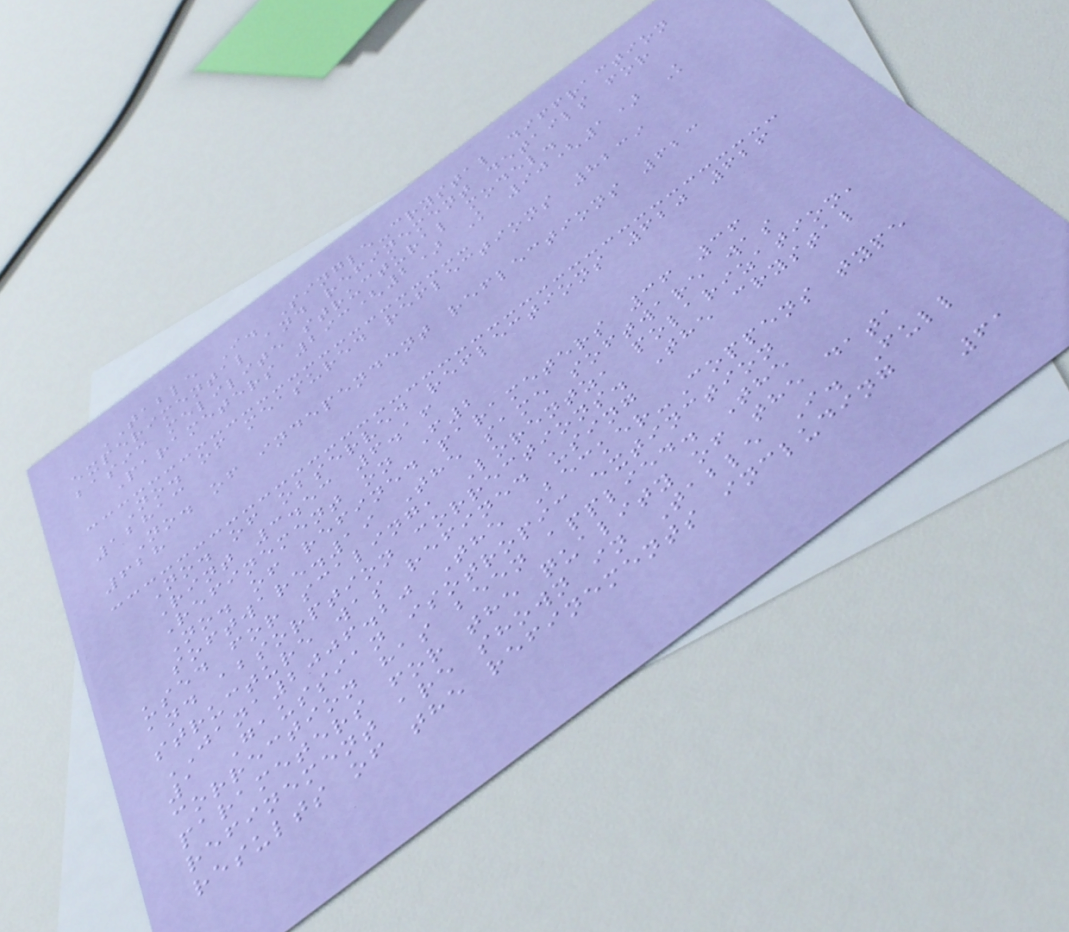TABLE I. Single-crystal diffraction
experimental and refinement details for
basic melilite structural model.
Parameters 293(2) K 90(1) K
No. of measured reflections 8239
12813
No. of independent reflections 623
628
No. of observed reflections 620 626
Rint 3.53 6.16
Refinement on F2
No. of refined parameters 36 36
software.19 The same software was
used for scaling, Lorentz, polarization,
and absorption corrections. The crystal
structure was refined using
JANA2006.20 The Becker-Coppens type
1 Gaussian isotropic extinction
correction has been applied. The
parameters for the quality of the data
refinement are shown in Table I. Full
results of the refinements including
61
